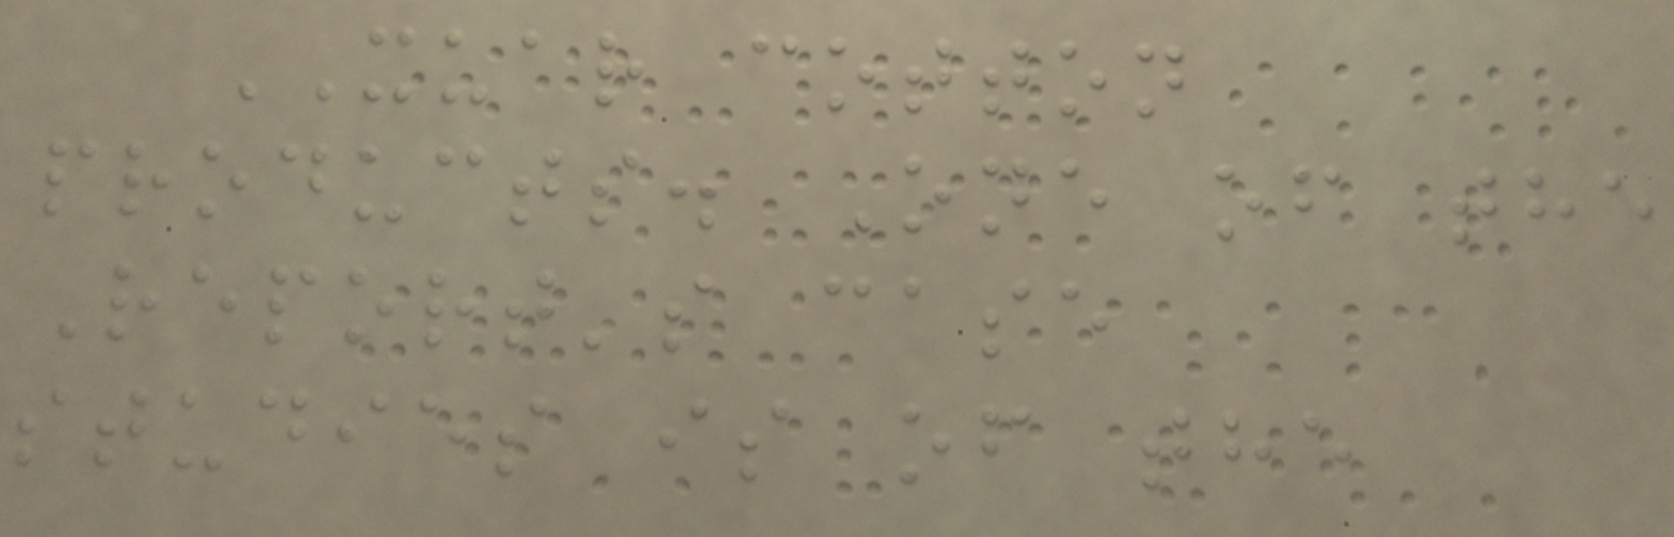XUAR cotton
products. One of the
Report's case
studies is of the
